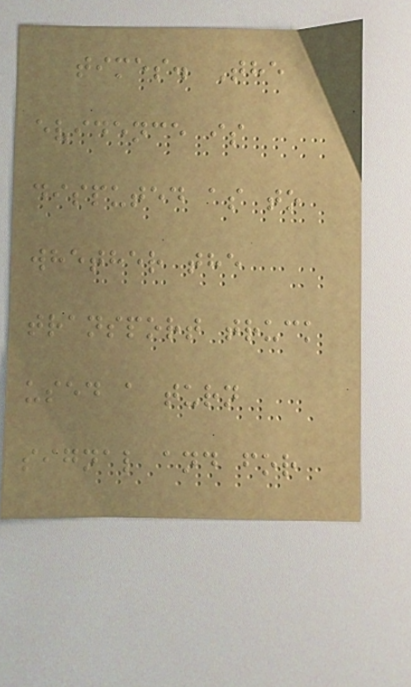times. The
evidence is
disputed as to
whether the
transport truck
used a turn
signal and for
